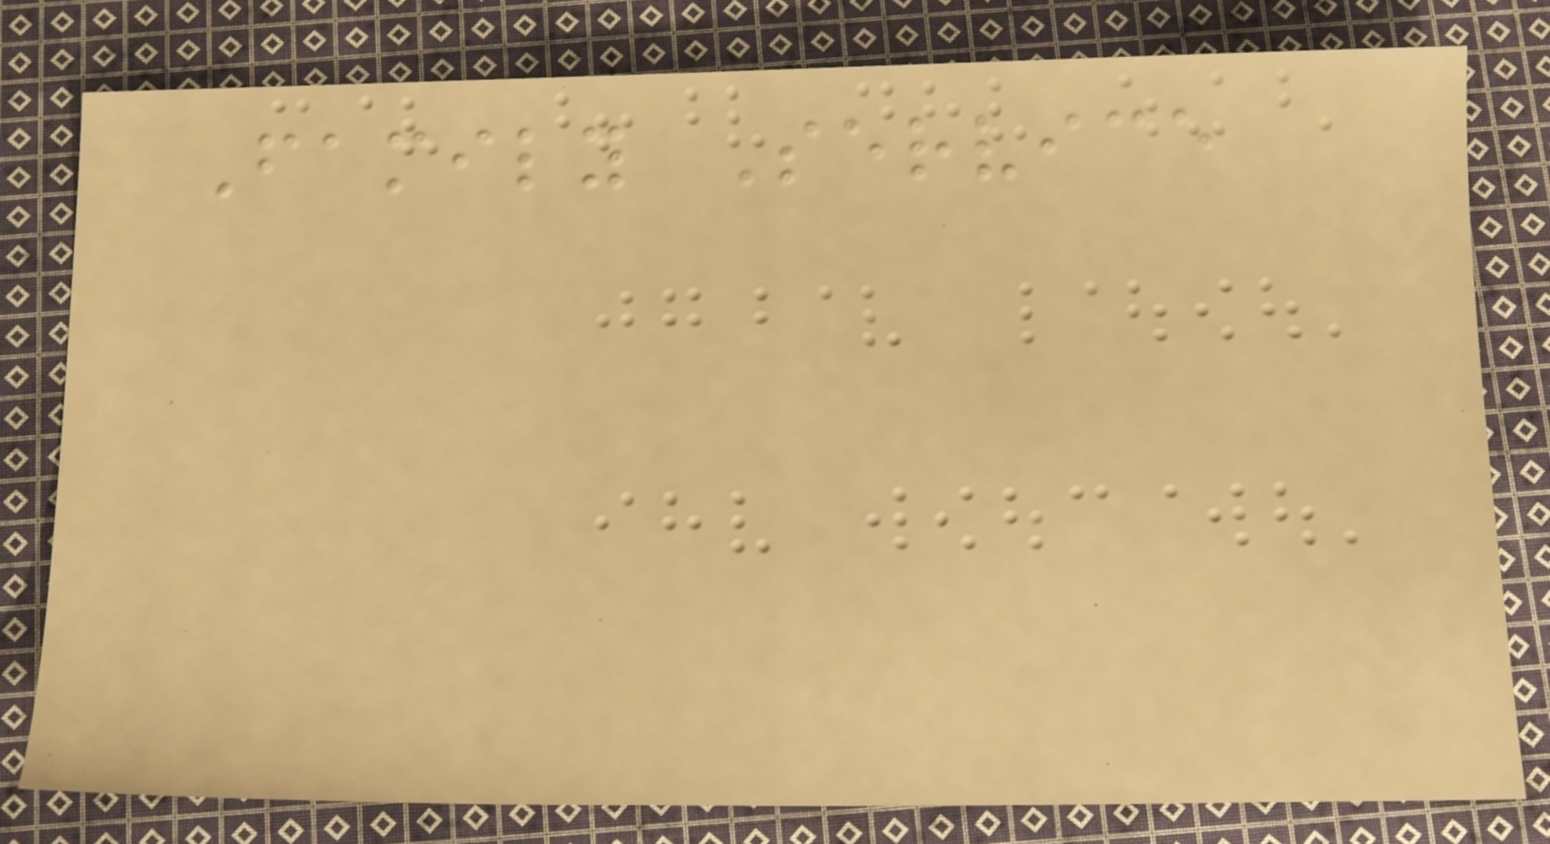Family Service
